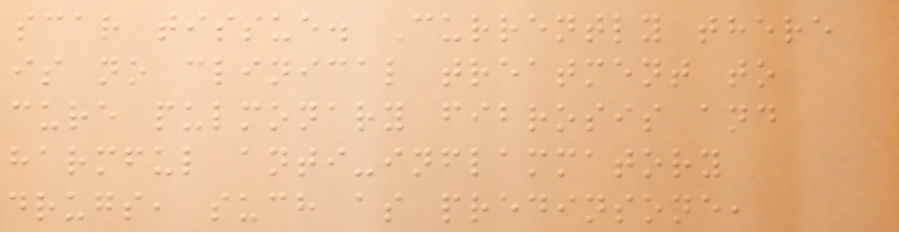scar tissue. Currently there
is no clinical treatment to
cure pulmonary fibrosis and
harmful anti-inflammatory
drugs, such as predinsone,
